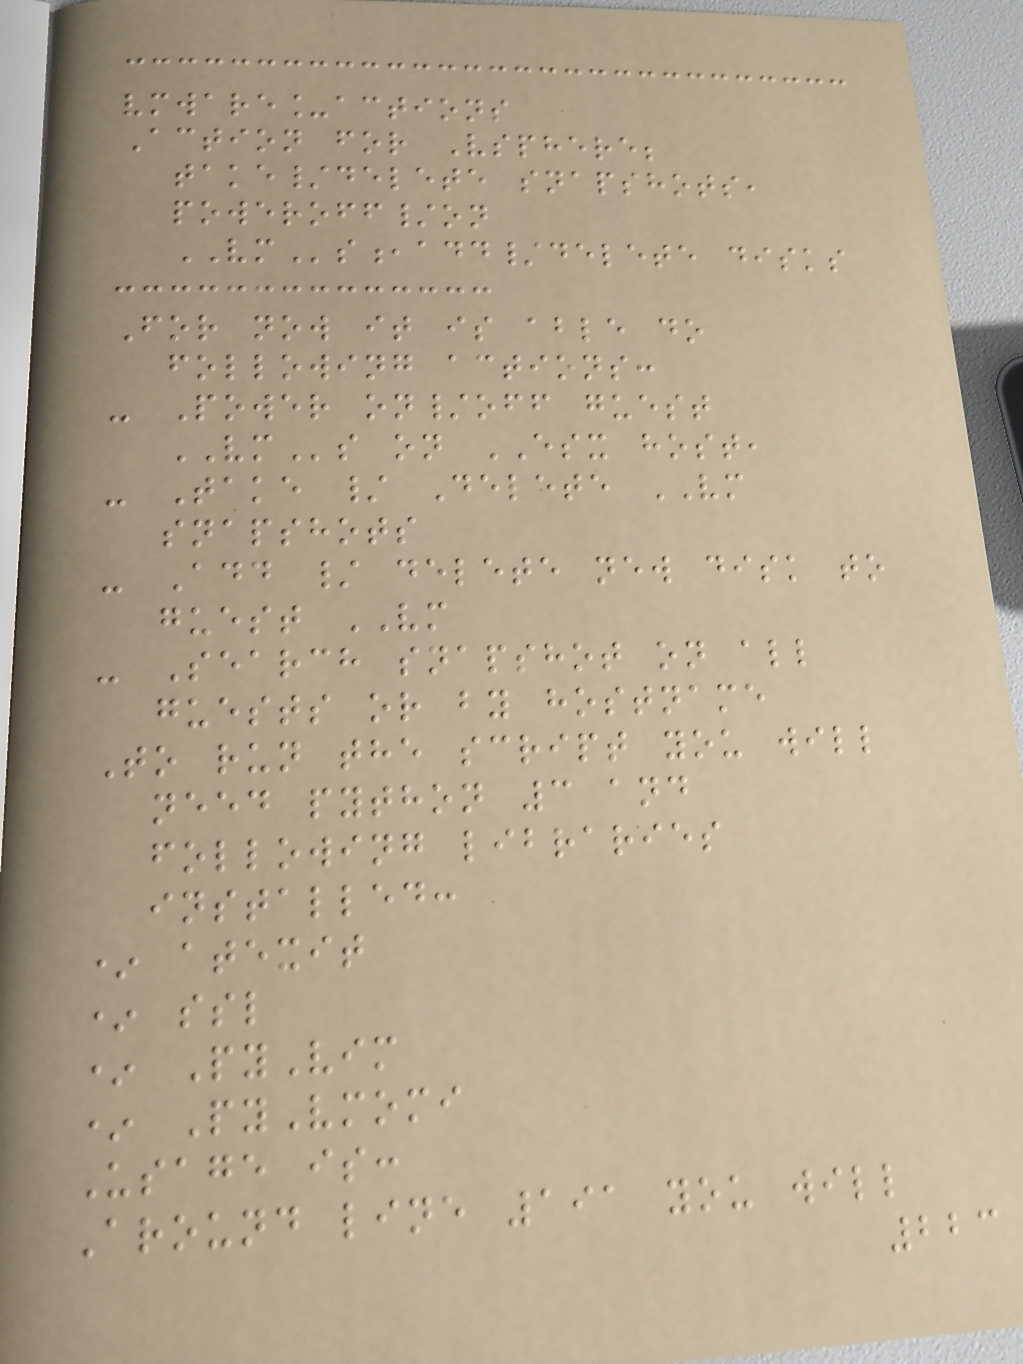vmware_actions
Action for Vsphere;
take/delete snapshots,
poweroff/on
VMs,add/delete disks
For now it is able do
following actions:
- Power on/off guest
VMs on ESX host,
- Take / Delete VM
snapshots
- Add / delete new disk to
guest VM
- Search snapshot on all
guests or by hostname
To run the script you will
need python 3 and
following libraries
installed:
* atexit
* ssl
* PyVim
* PyVmomi
Usage is:
Around line 191 you will
223
